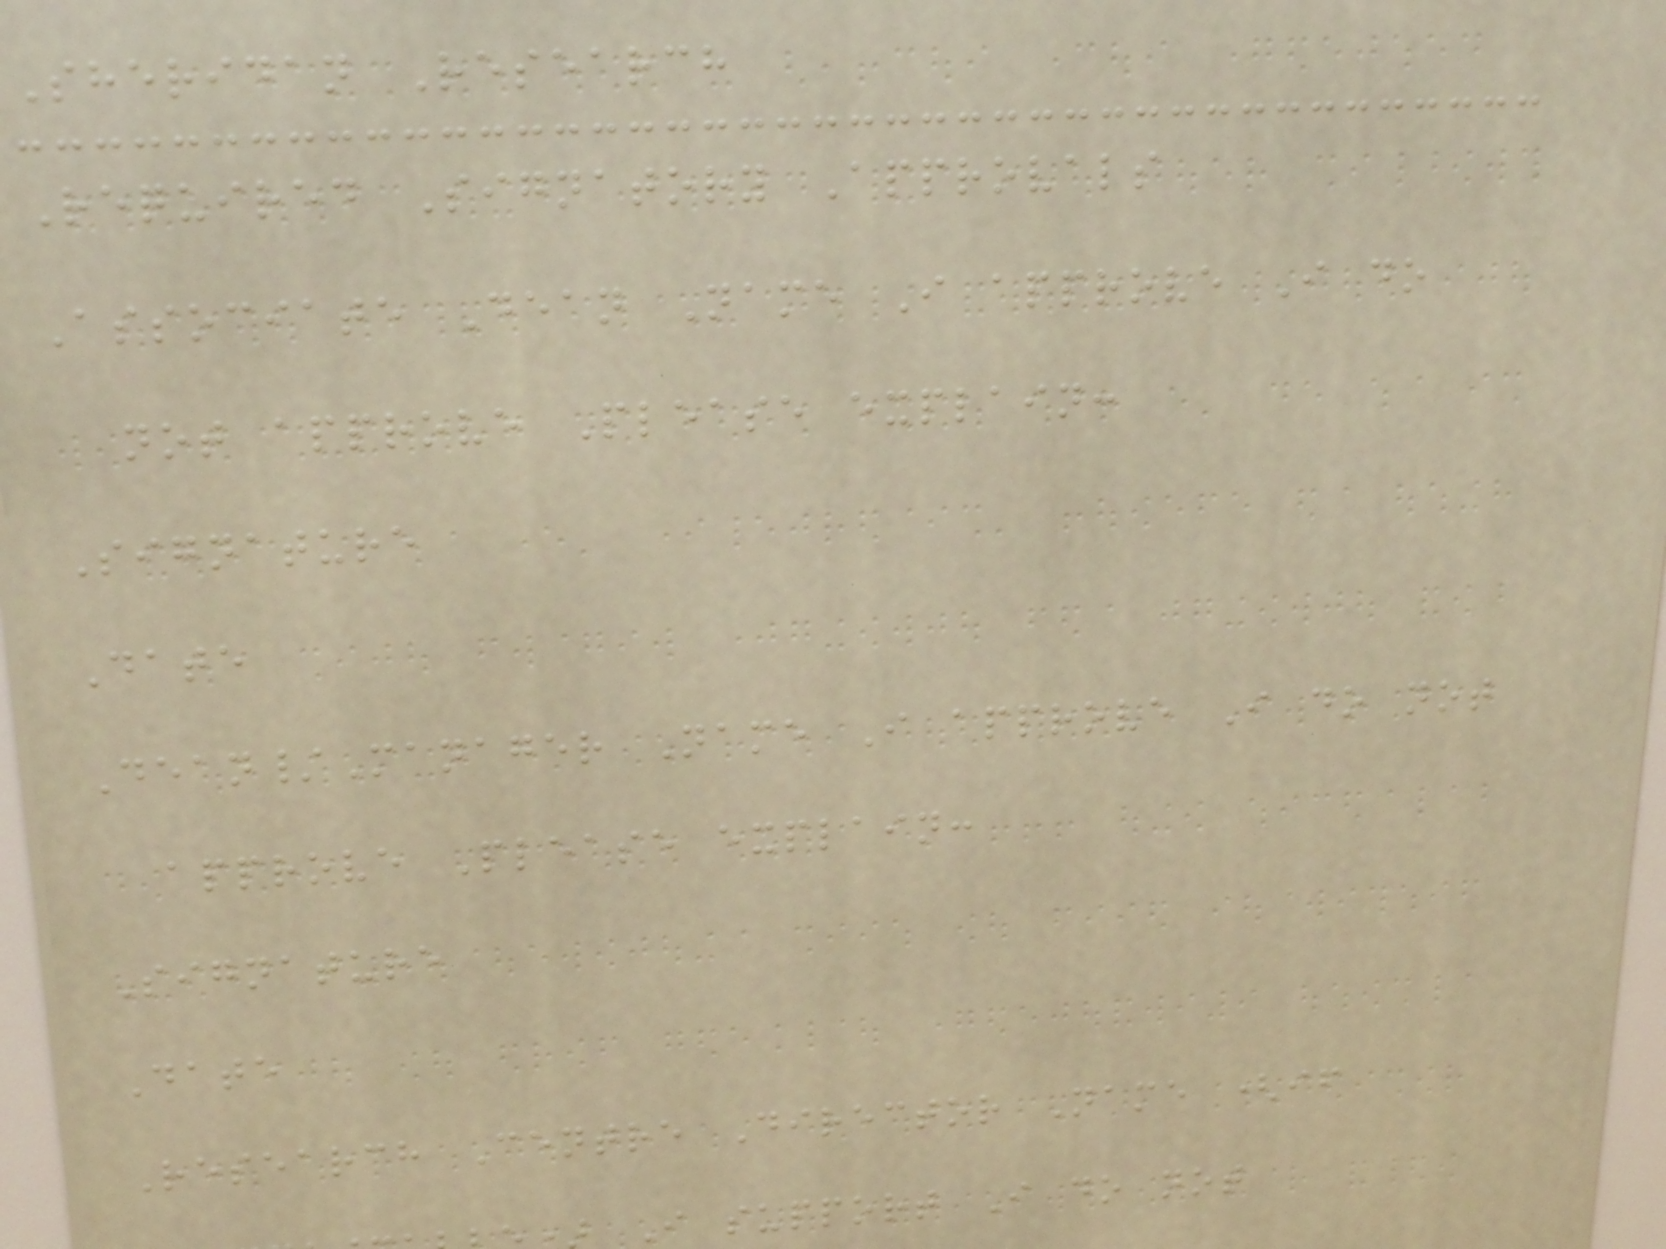Sheridan Research
Required Signatory Approvals
Associate Dean Name I approve I do
not approve Please explain:
Signature
Date
Dean/Manager Name I approve I do not
approve Please explain:
Signature
Date
Research Centre Director Name (if
I support I do not
